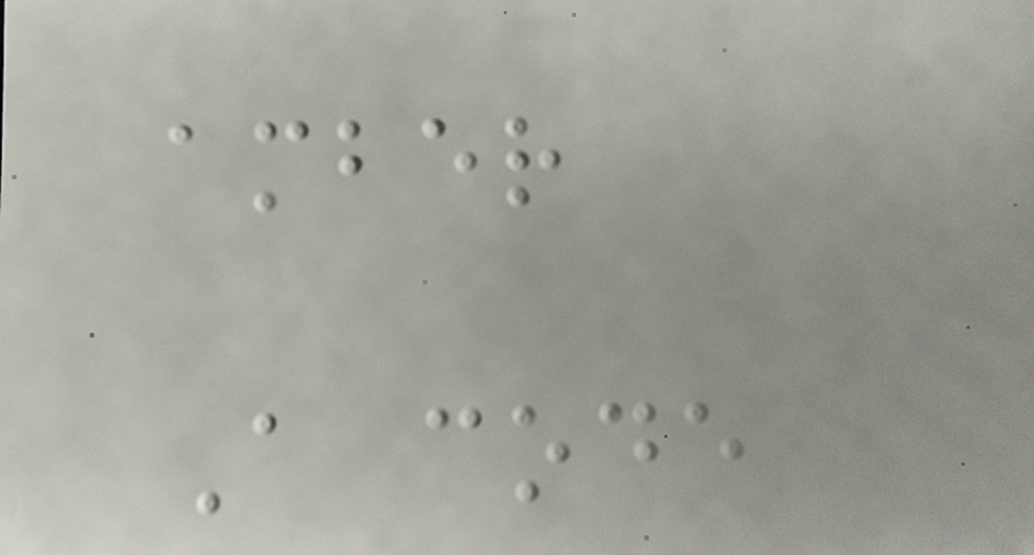amber
A code
